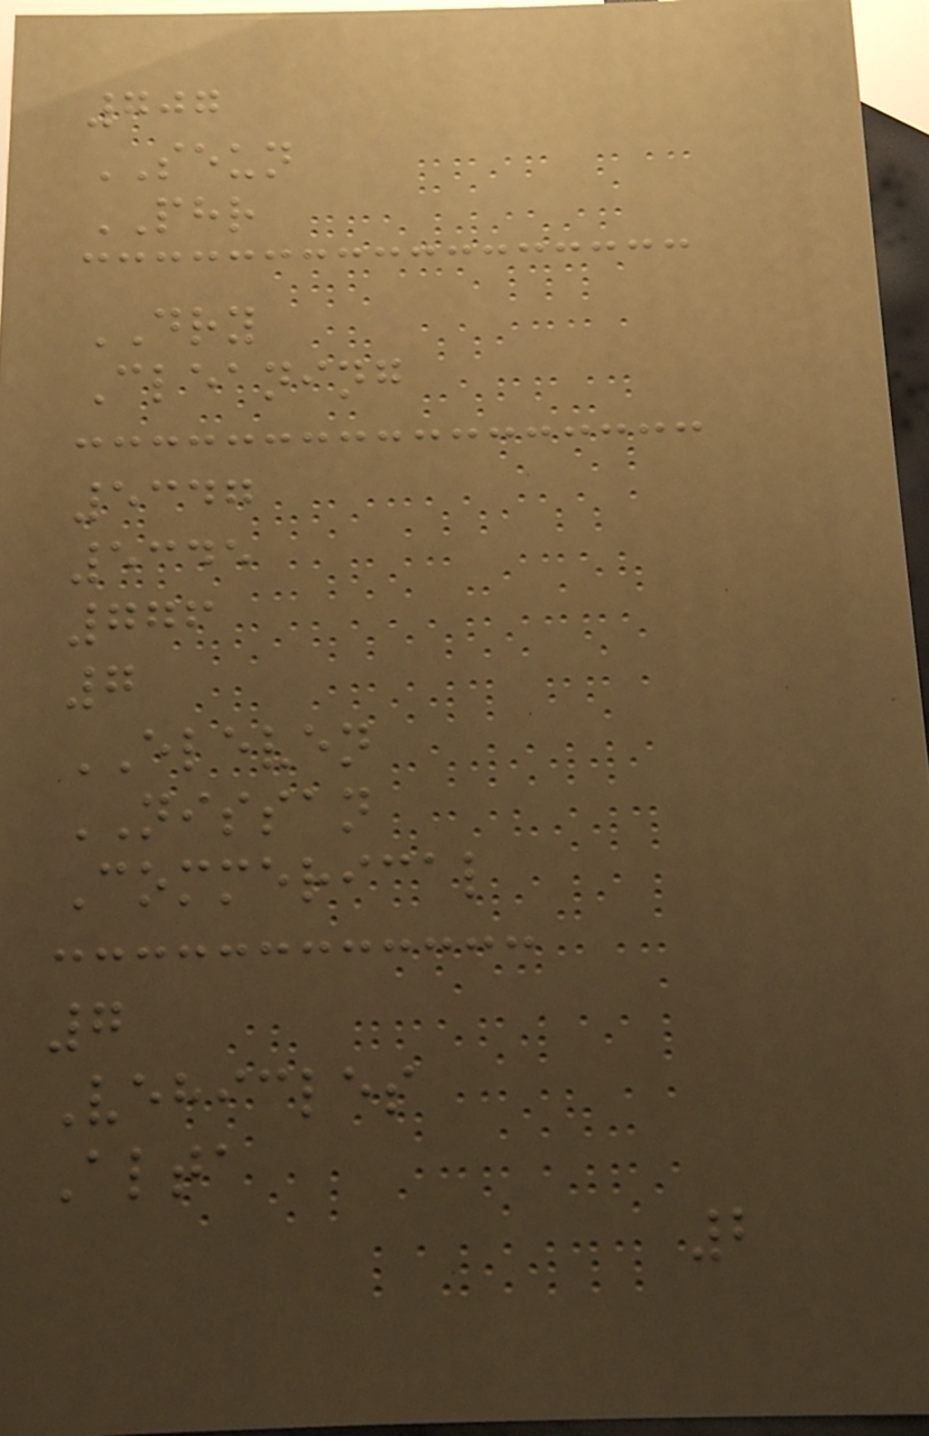707
SEUN
PHR
DRY
Cleaning
5347
5345
776
7
ELEVEN
NISSAN
Commerical
7
Vehicles
Alta
2
